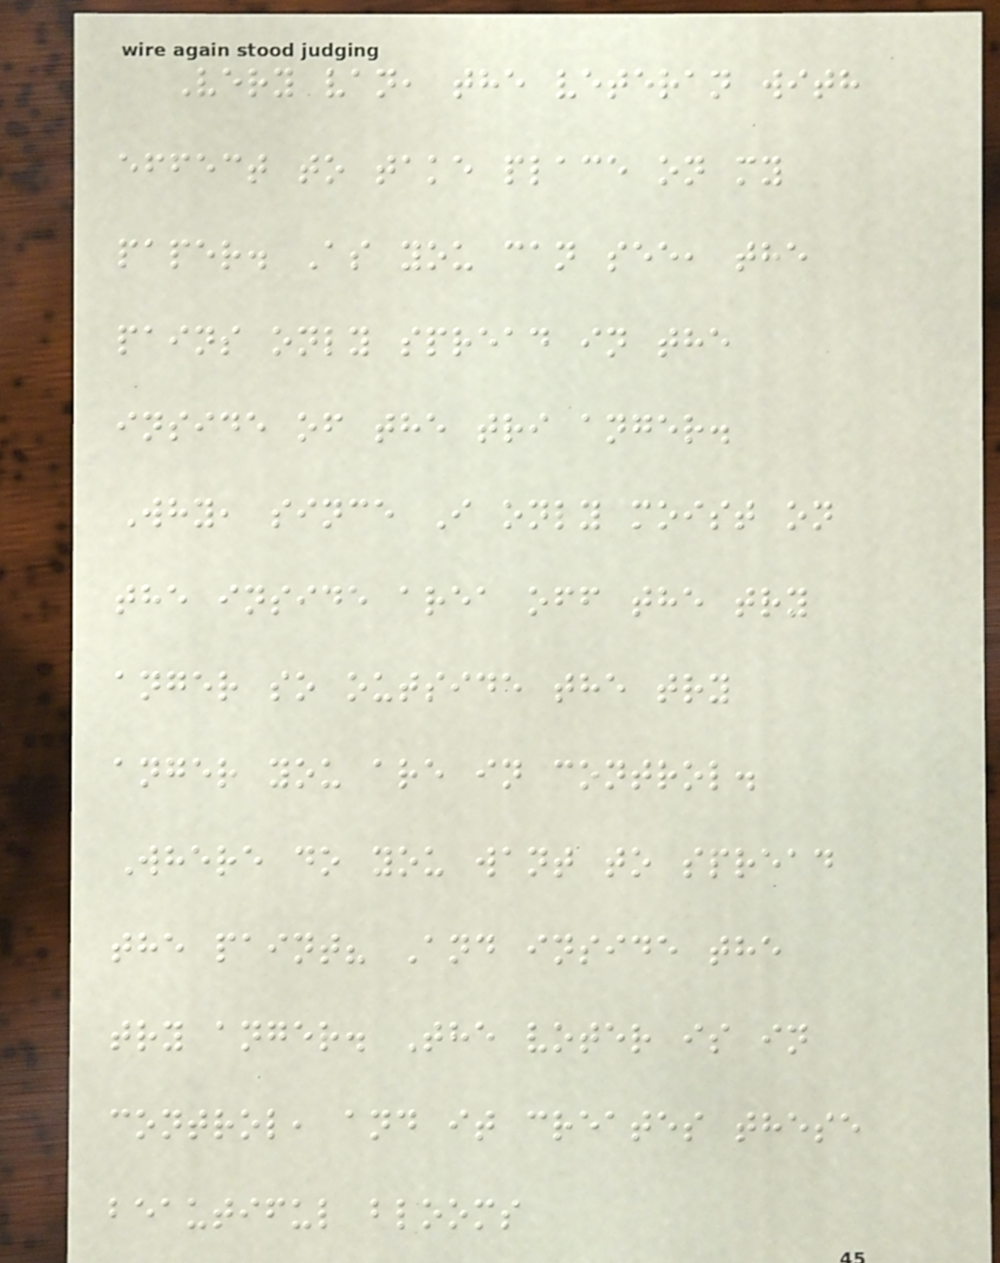Very van, the veteran with
effect to take place on my
paper. As you can see, the
pains only spread in the
inside of the tri anger.
Why, since I only moist on
the inside area off the try
anger so outside the try
anger you are in control.
Where do you want to spread
the paint? And inside the
try anger. The voter is in
control, and it creates these
beautiful blooms
